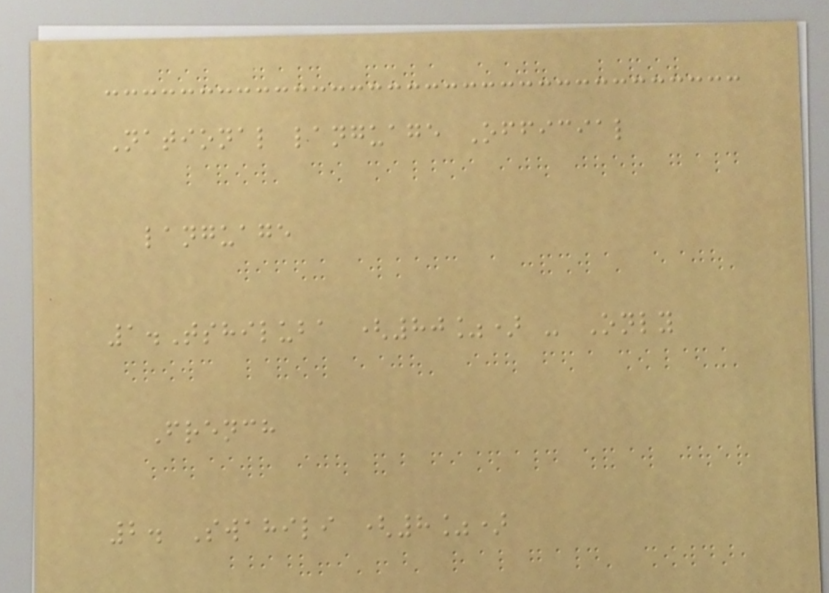National language Official
language
1.Tshiluba (80%) - Only
French
2. Swahili (8%)
